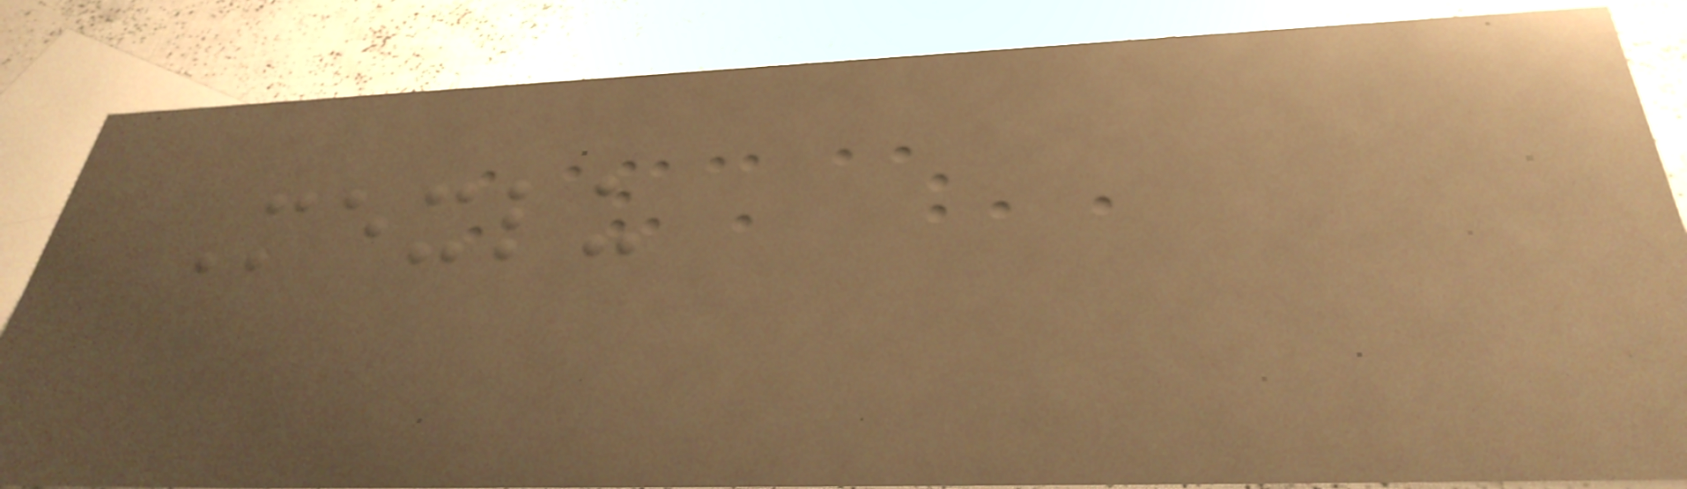Mexlu
